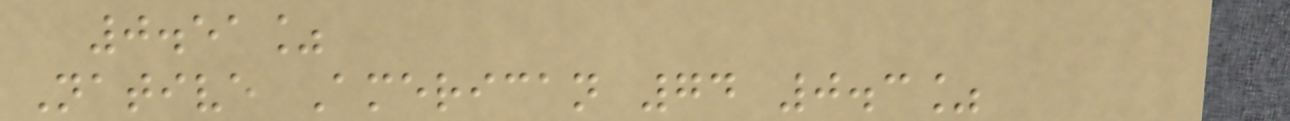0.51%
Native American 74 0.3%
